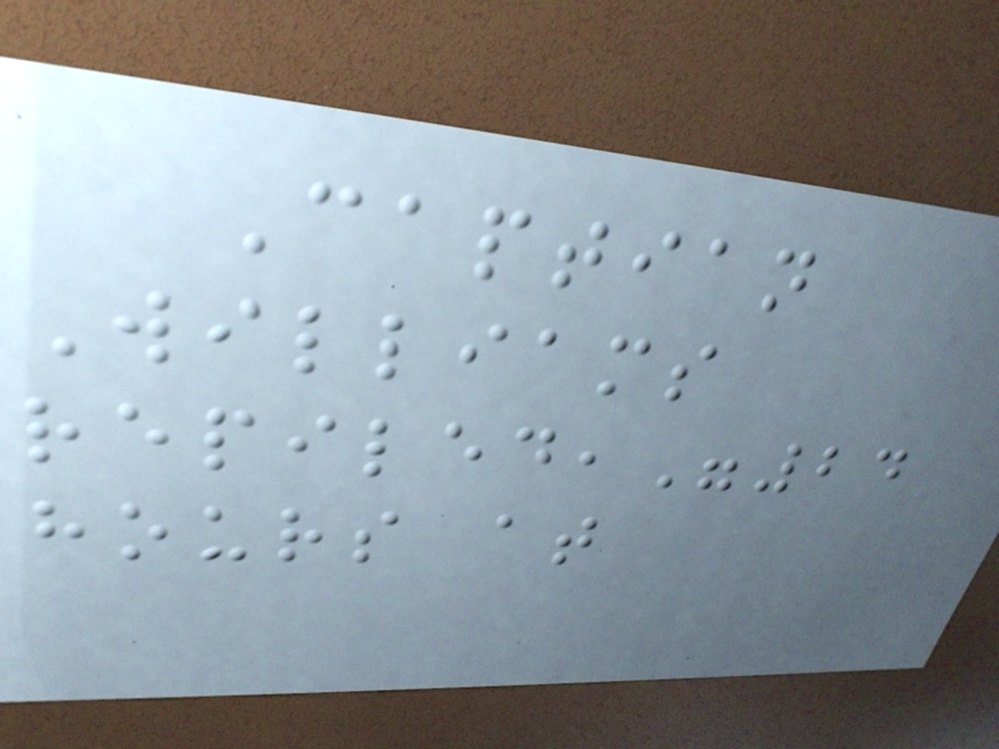Captian
Williams
repiled,"24
hours at
